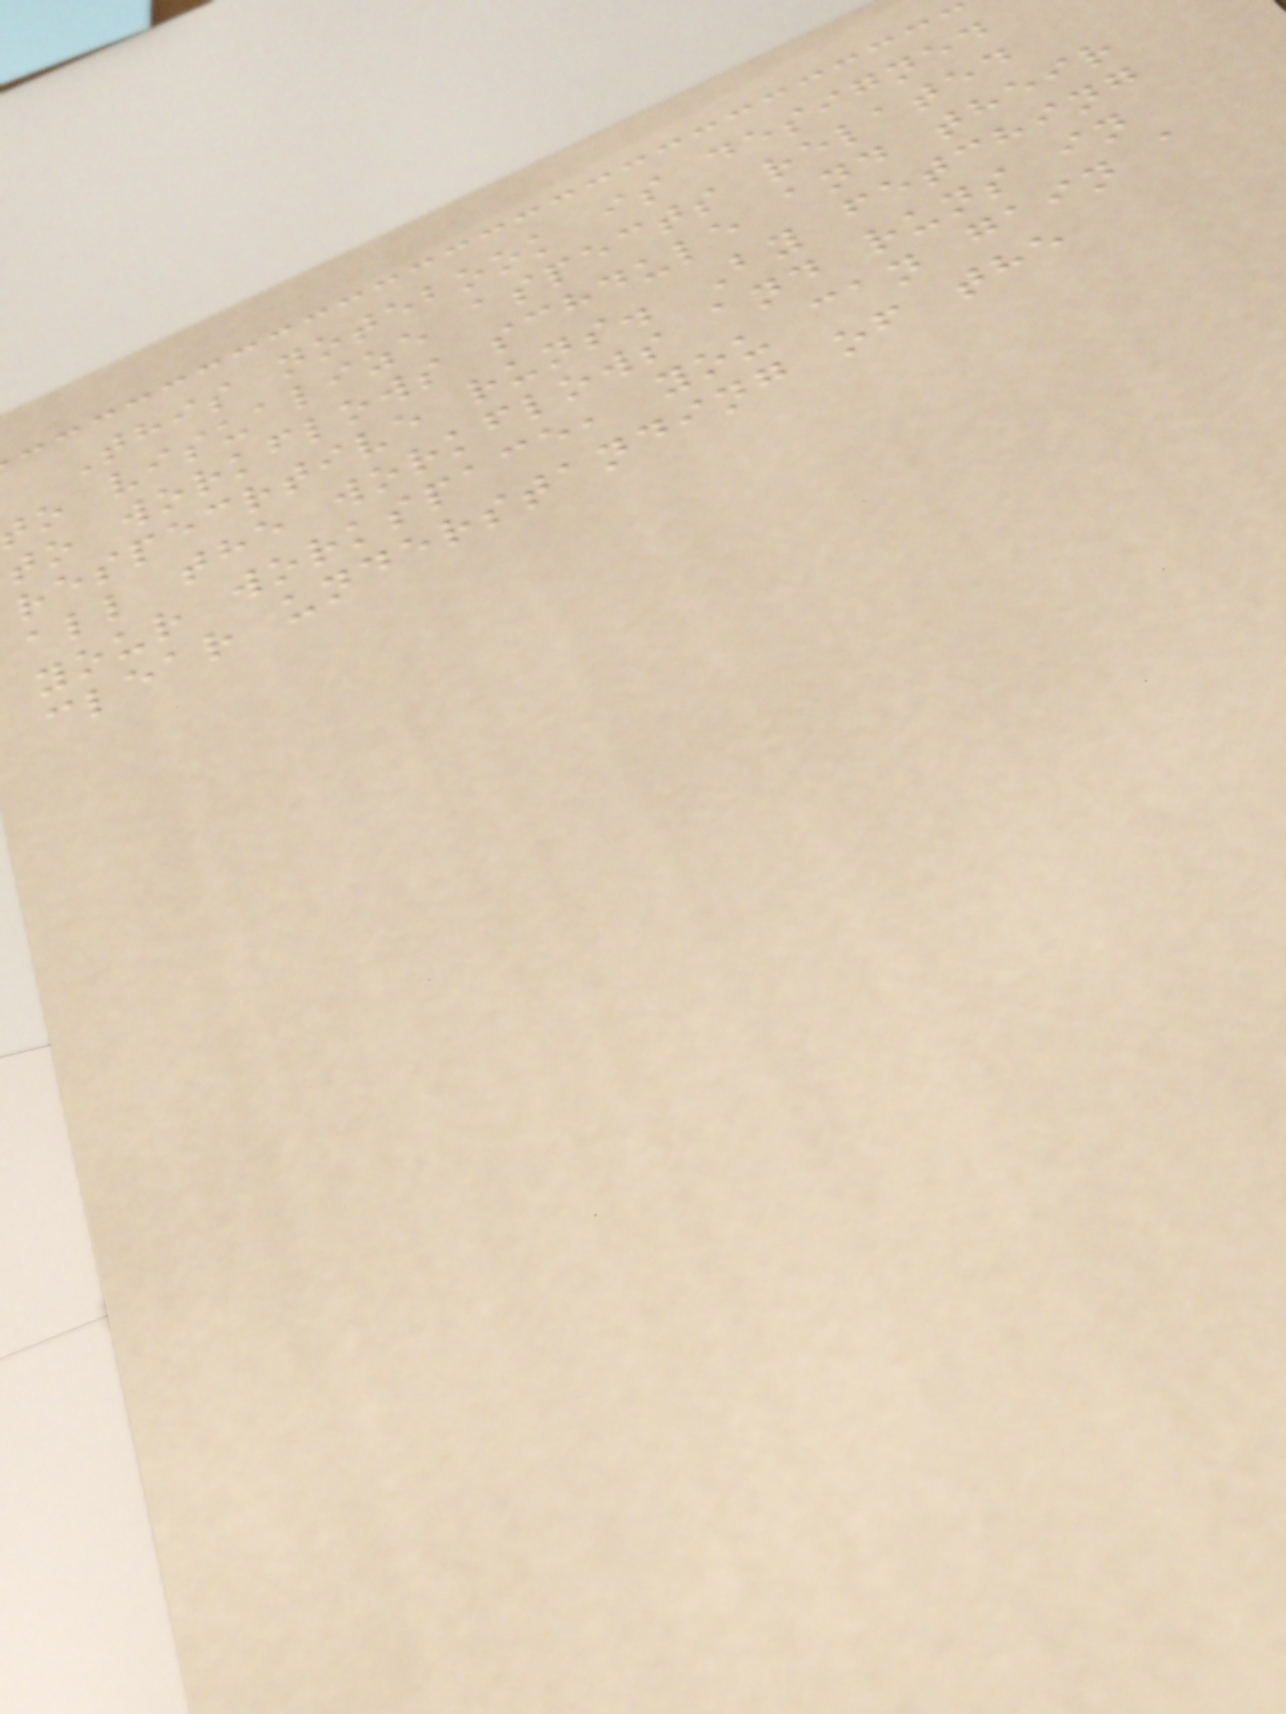This notebook is designed
o visualize aspects related
to workflows schdule and their
respecrtive runs. By fetching
all the workflows and runs in
your workspace, you can gain a
clear understanding of the
